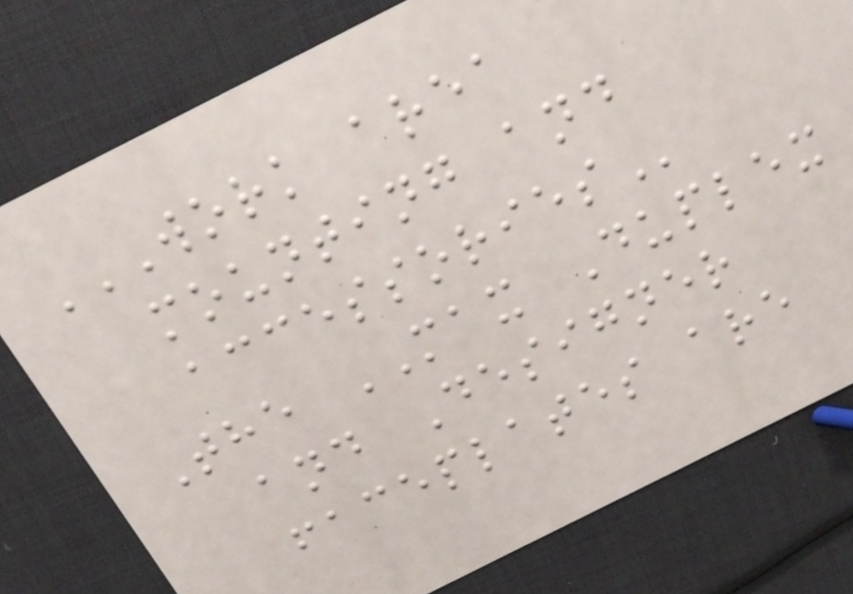WORK AREA
MOUNTING AND
ACCESSORIES
The MAX Duplex
and Designer
faceplates are
